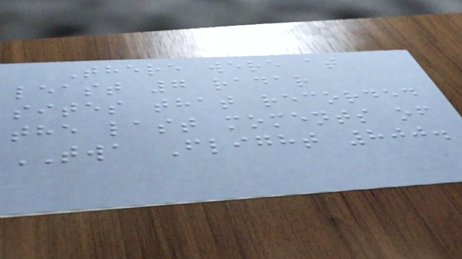There were at
least 7 radar
sites that recorded
the last moments of
TWA Flight 800.
